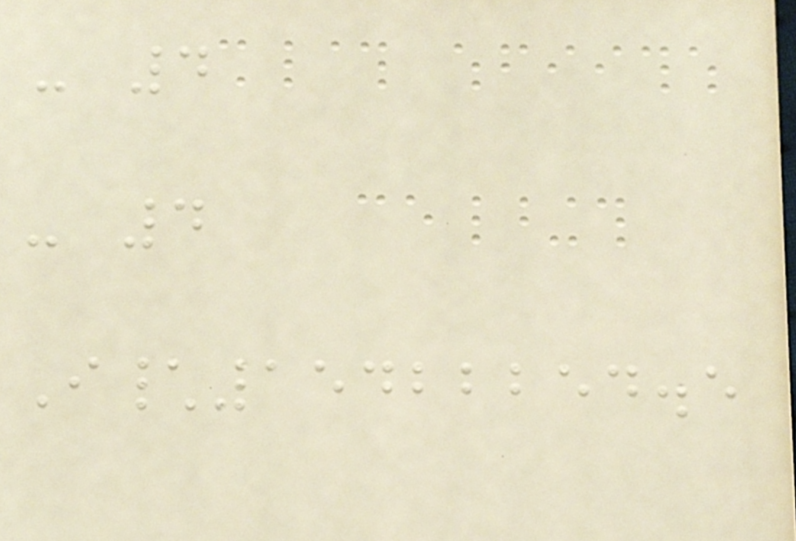- 4
- 4
I\15422254.5
